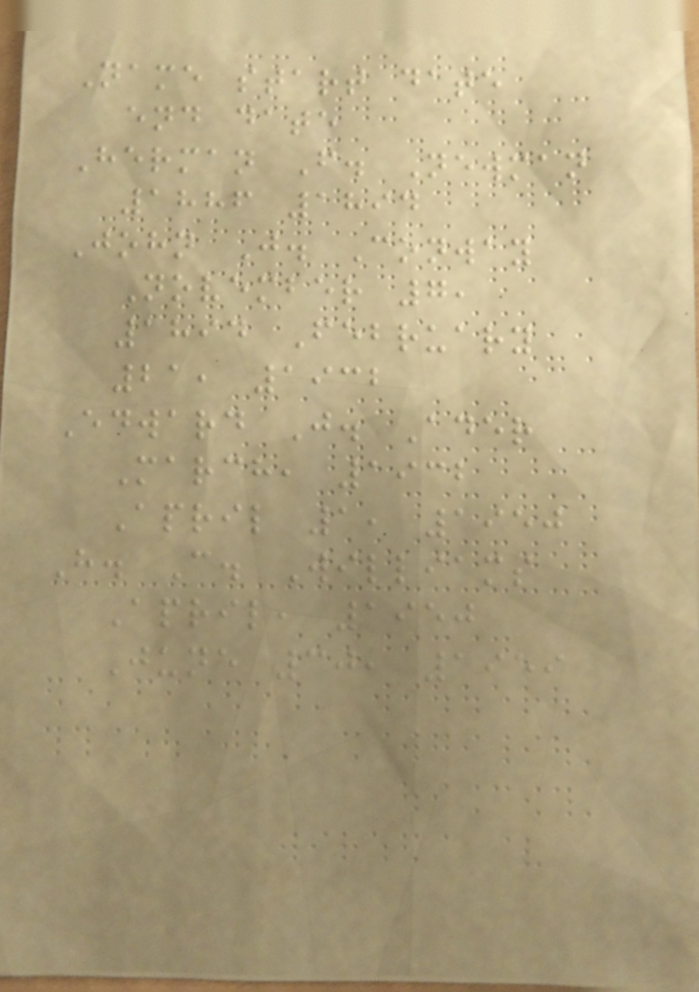Name start date
end date
Herman F. Newman
1886 1894
John J. Conway
November 7,
1894 February
21, 1932
Edward J. Ader
March, 1932
April 1, 1950
H. C. Williams
April, 1950
June 30, 1959
